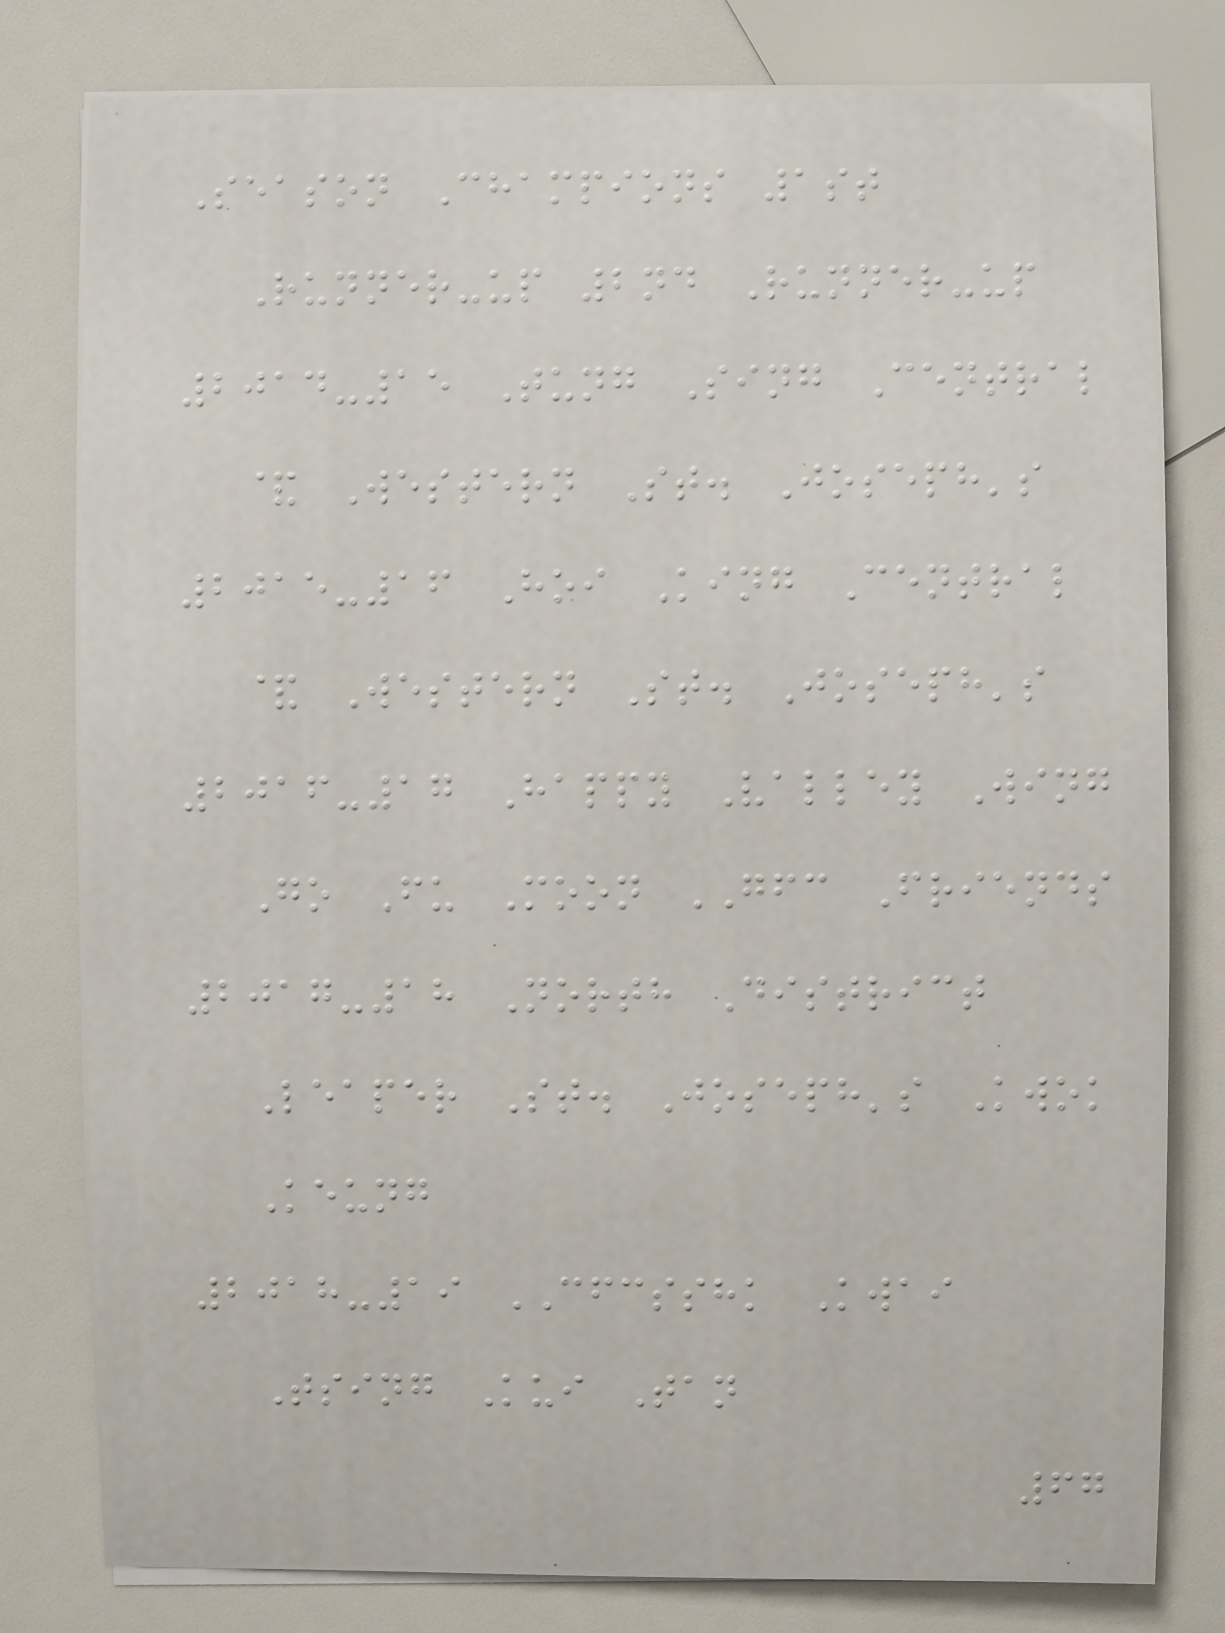Season Champions 1st
Runner-up 2nd Runner-up
2014-15 Tung Sing Central
& Western St. Joseph's
2015-16 Hoi King Central
& Western St. Joseph's
2016-17 Happy Valley Wing
Go Fu Moon GFC Friends
2017-18 North District
Leaper St. Joseph's Kwok
Keung
2018-19 CFCSSHK Kwai
Tsing Kui Tan
67
